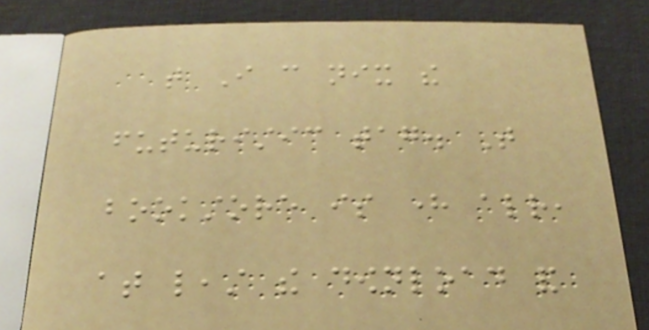that I can nix the
futuristic tag. That
bookstore is here already,
at least the download and
